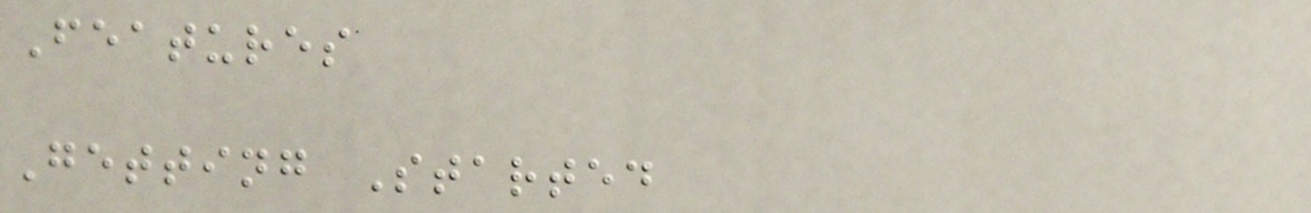Features
Getting Started
